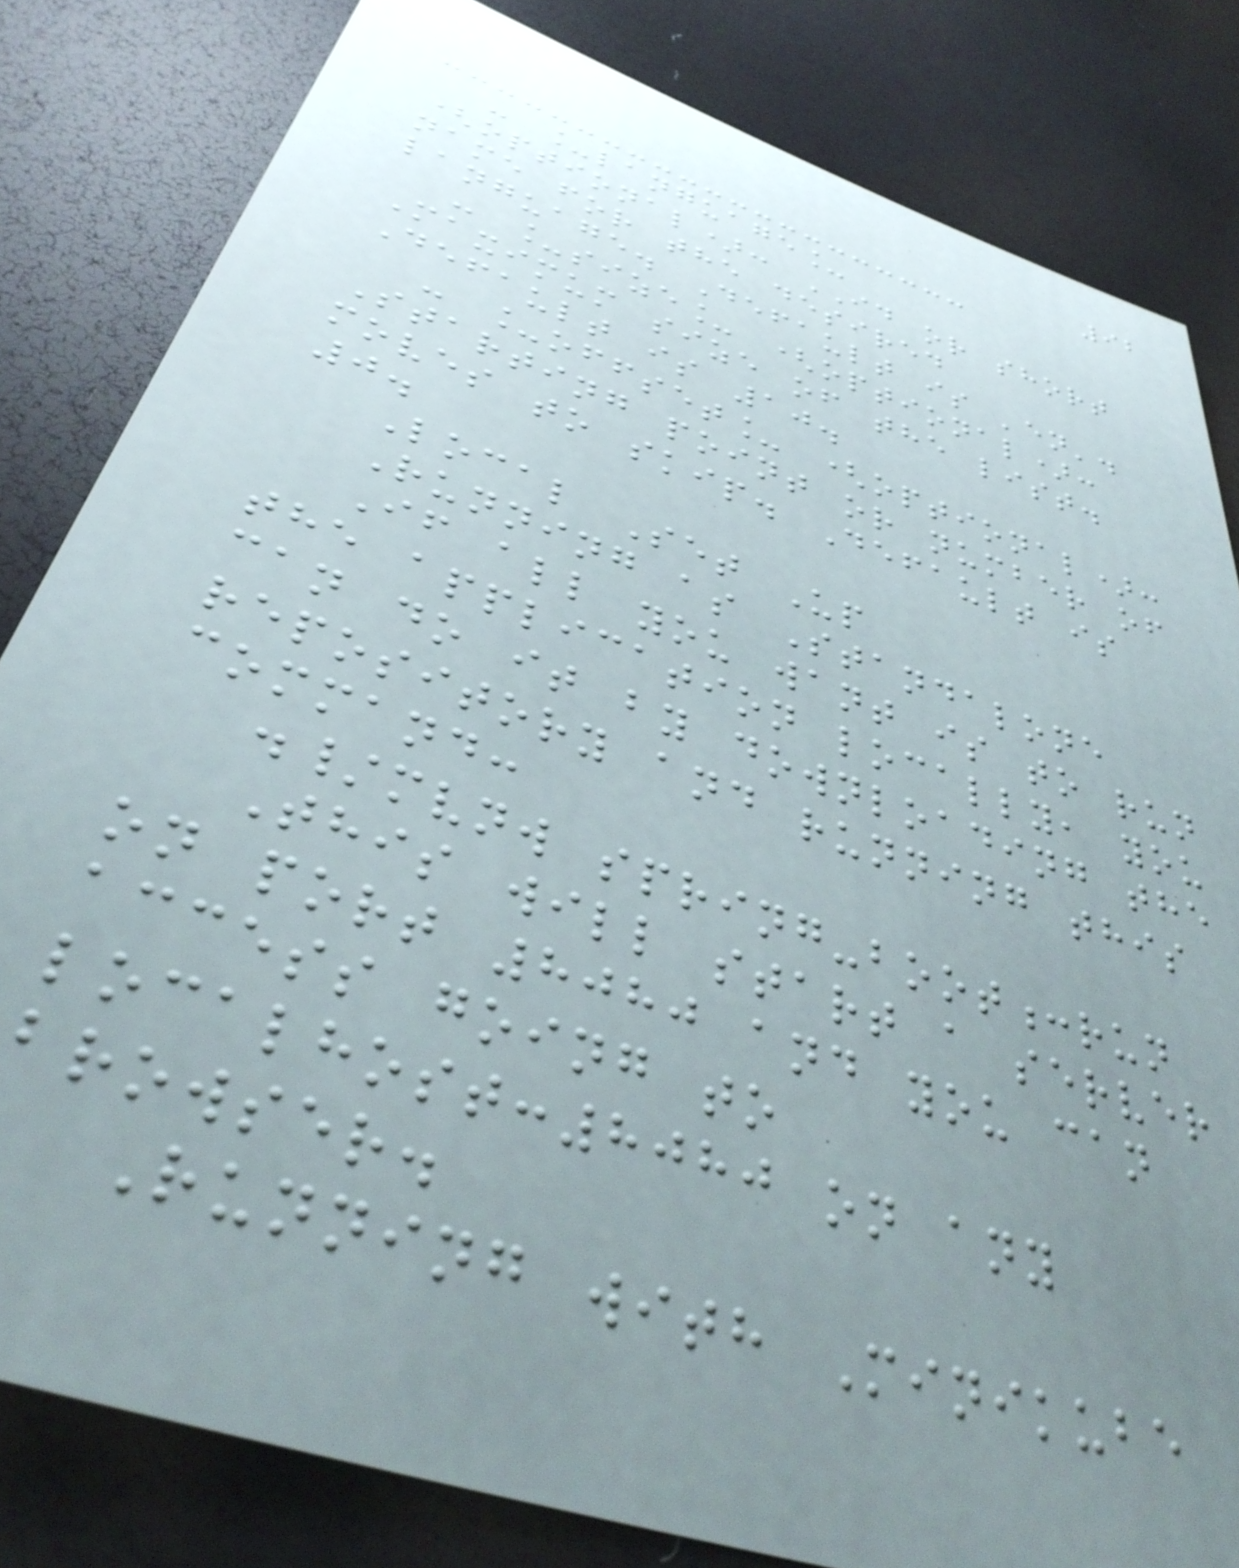92
- _language_
(optional): ID or short
name for the desired
language. Default is 'en'.
- _size_ (optional):
Maximum size of the list.
Default is 10.
- _offset_ (optional):
Starting point or number of
moves to skip. Default is
0.
Local Set Up
Running as Standalone
If all you want is to run
the application locally, you
can do it by downloading the
repository and running this
command:
./mvnw spring-boot:run
This will start a server
on port 8080 and you can
access going to
localhost:8080 on any
browser.
Running with Minikube
